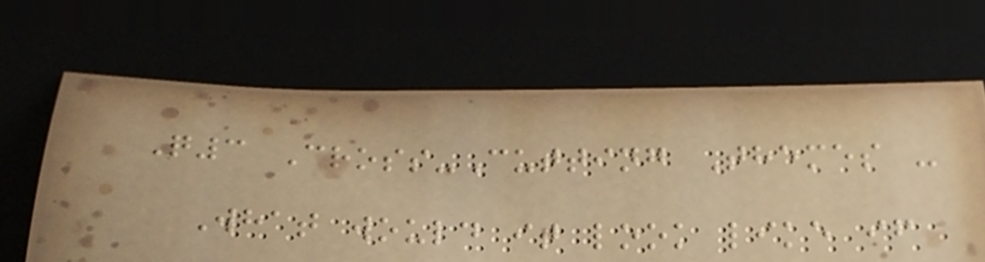Q3 Cross-Cutting Themes -
What would it look like if
